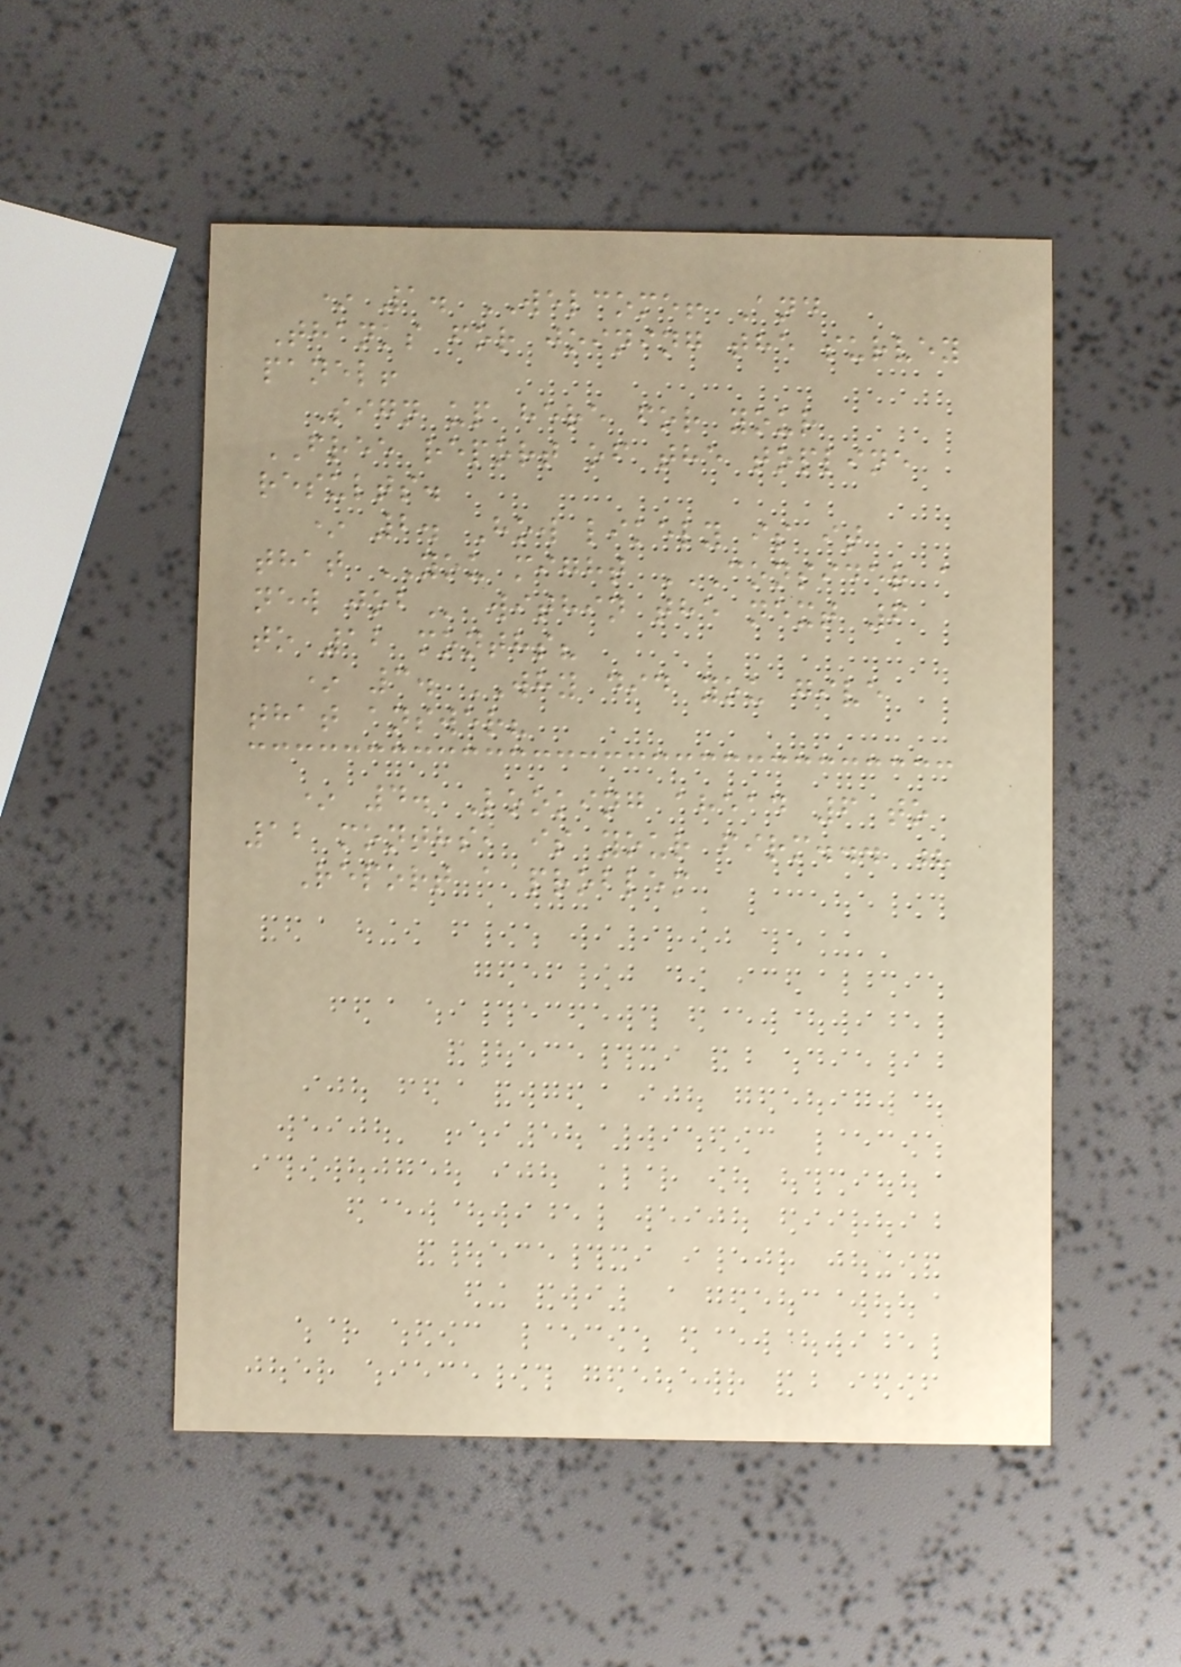* 1. WELCOME! And
Thanks for joining the survey
panel!
Sign up here for your
FREE report of the topline
results.
* 2. How likely is it
that YOU might CONSIDER A
NEW JOB within the next 6
to 12 months?
* 3. WHY did you give
that answer?
* 4. Looking ahead 6 to
12 months, is your firm... ?
Report a problem
